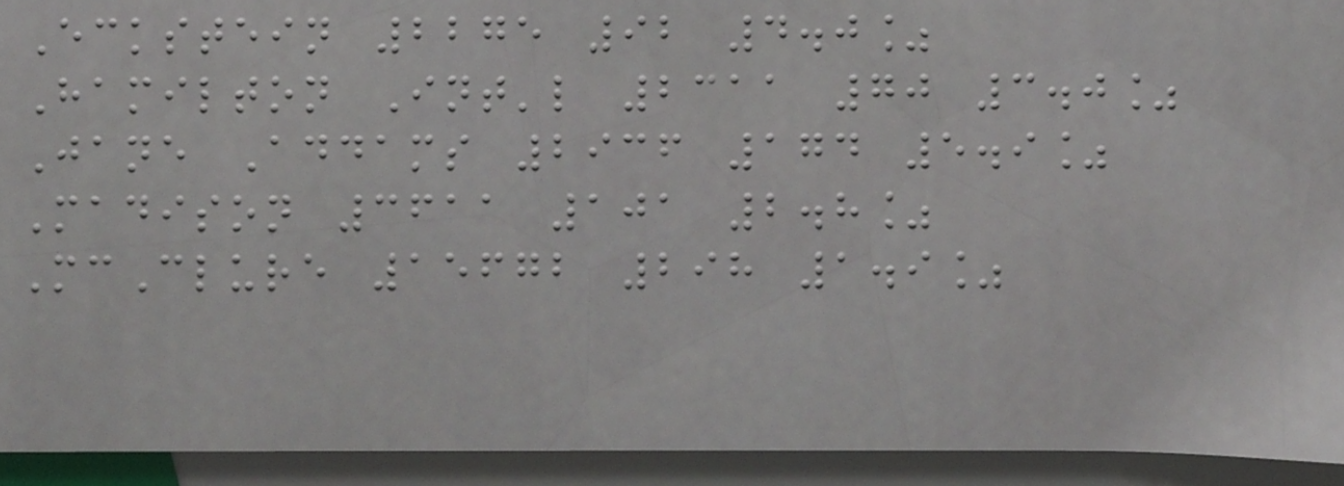Eckstein 2275 92 4.0%
Hamilton Int'l 2311 70 3.0%
Jane Addams 2936 174 5.9%
Madison 3611 101 2.8%
McClure 15672 298 1.9%
